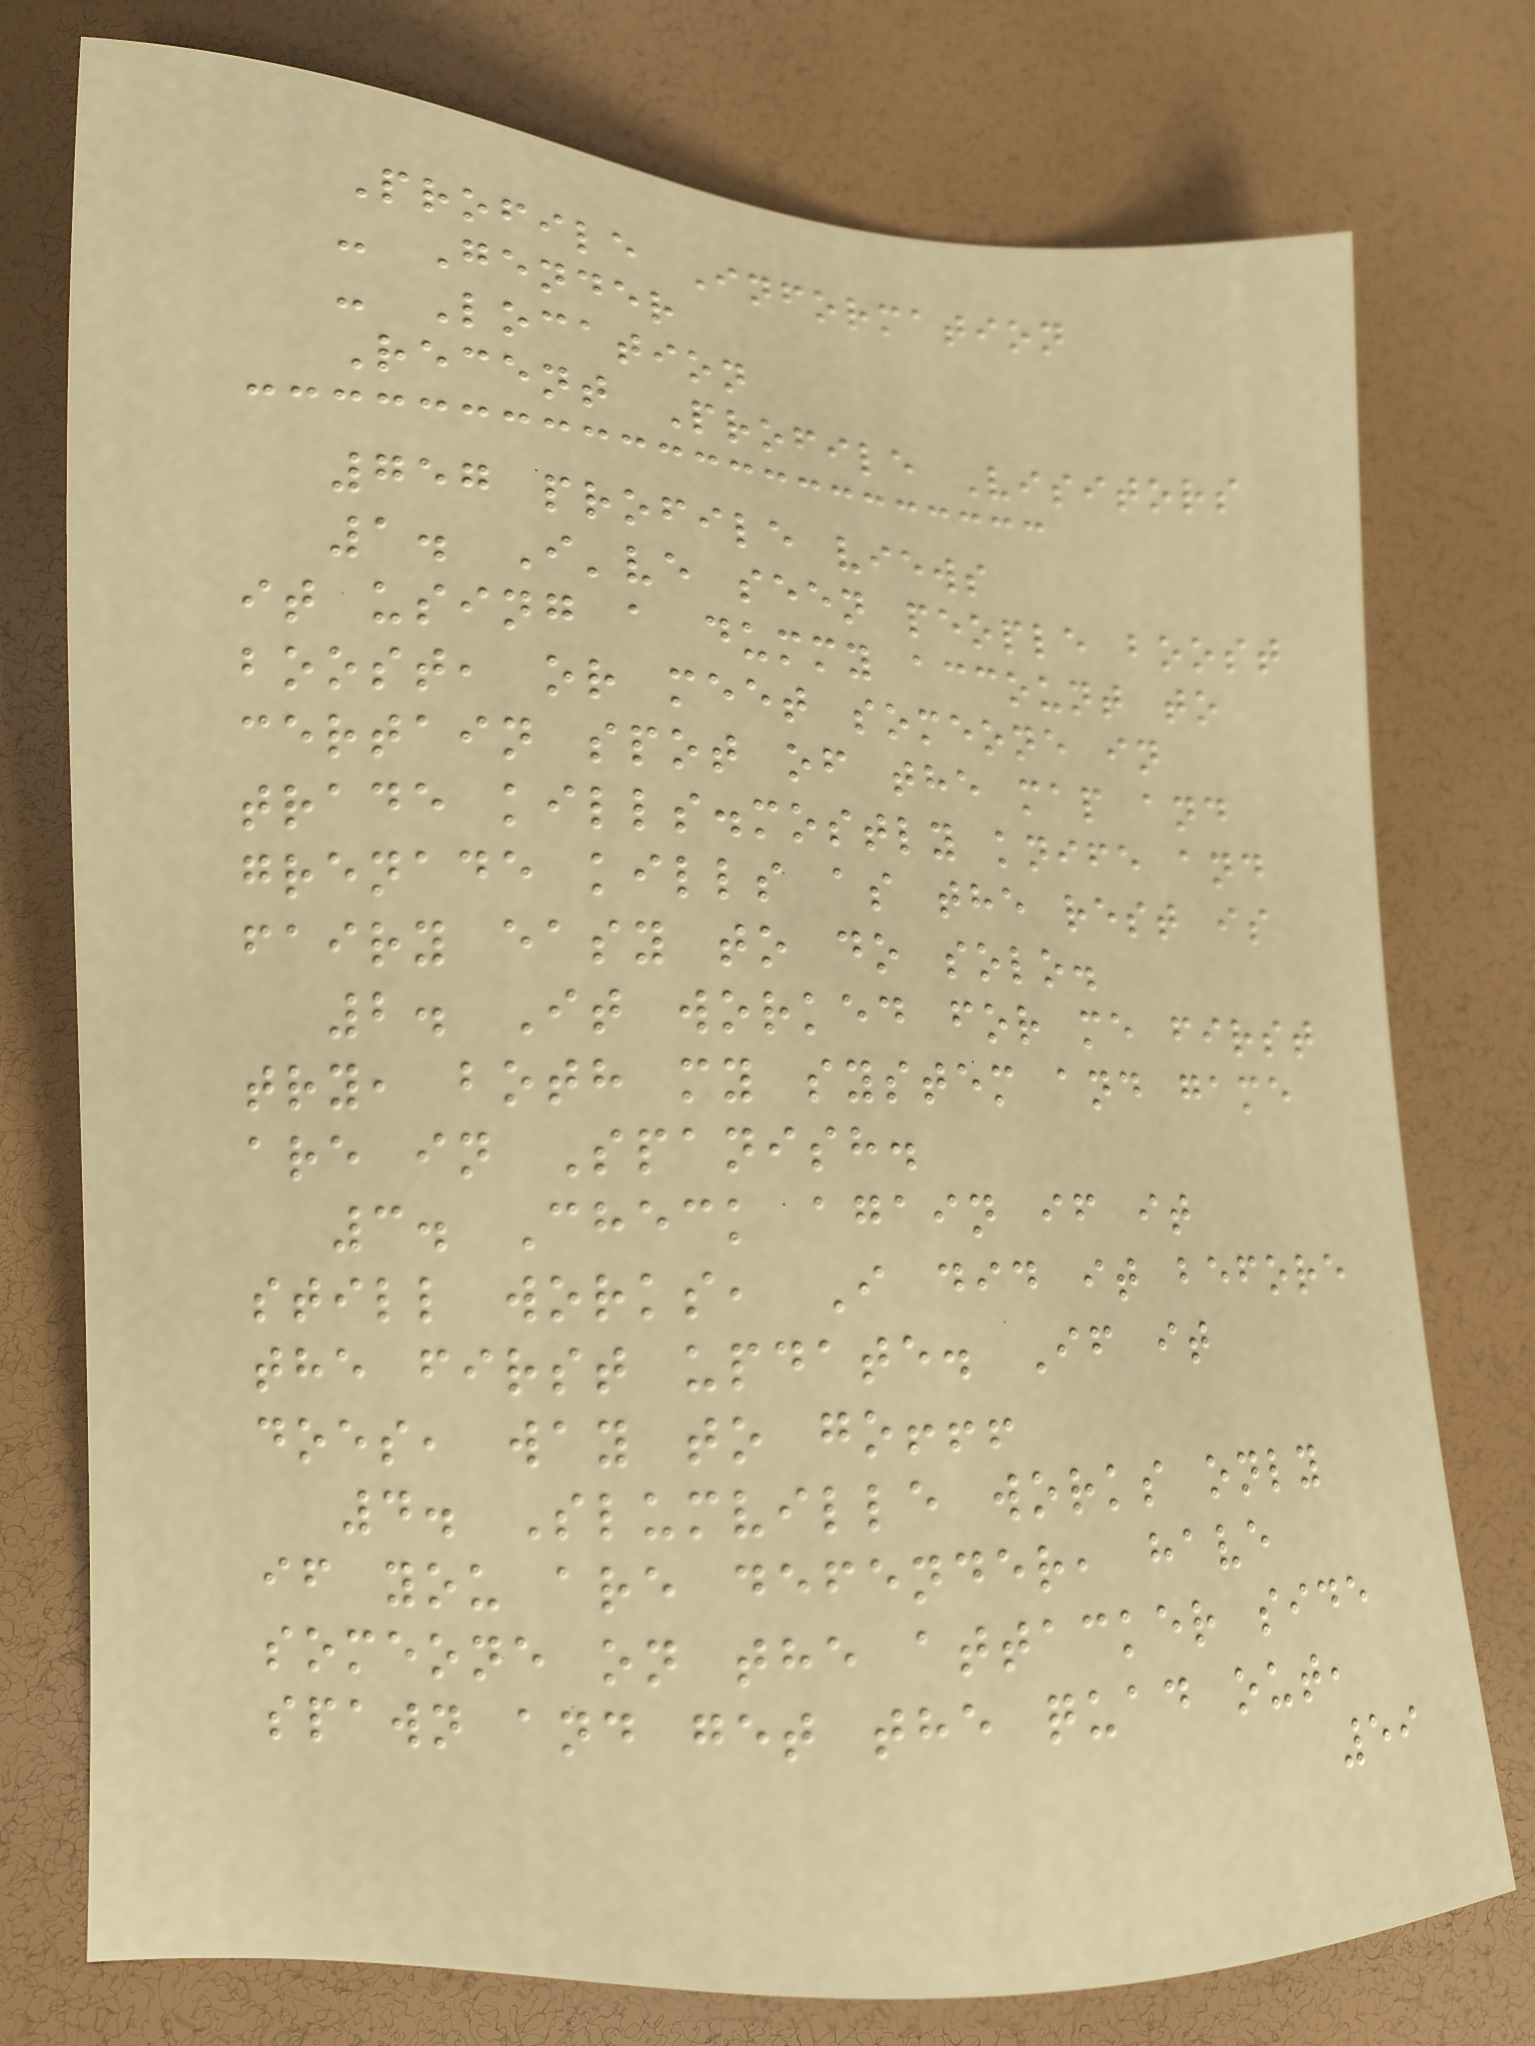Profile Information
- Gender
- Location
Recent Profile Visitors
757 profile views
1. I've seen people boost
it using a dummy account to
boost, or meet someone in
certain spot of the map and
trade kills.mostly knife and
grenade kills as the rest is
fairy easy to do solo.
2. It worked for me first
try, both my system and game
are in Spanish.
3. Check again if it
still works, I did it before
the first update. If it
does, way to go!!!
4. Slumville works only
if you are defender, have
someone on the attacker side
spawn and get the quad out,
59
